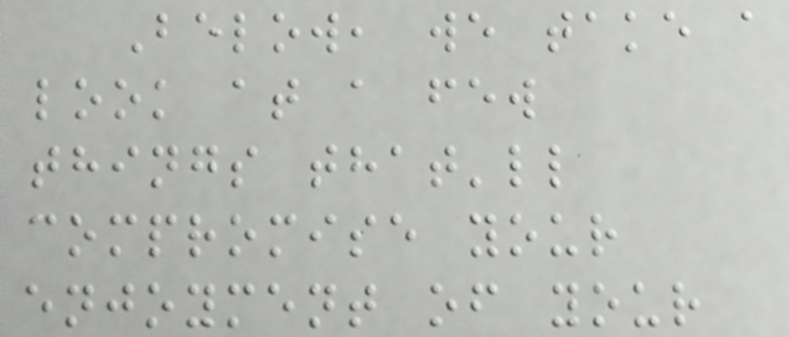Below, we take a
look at a few
things that'll
compromise your
enjoyment of your
